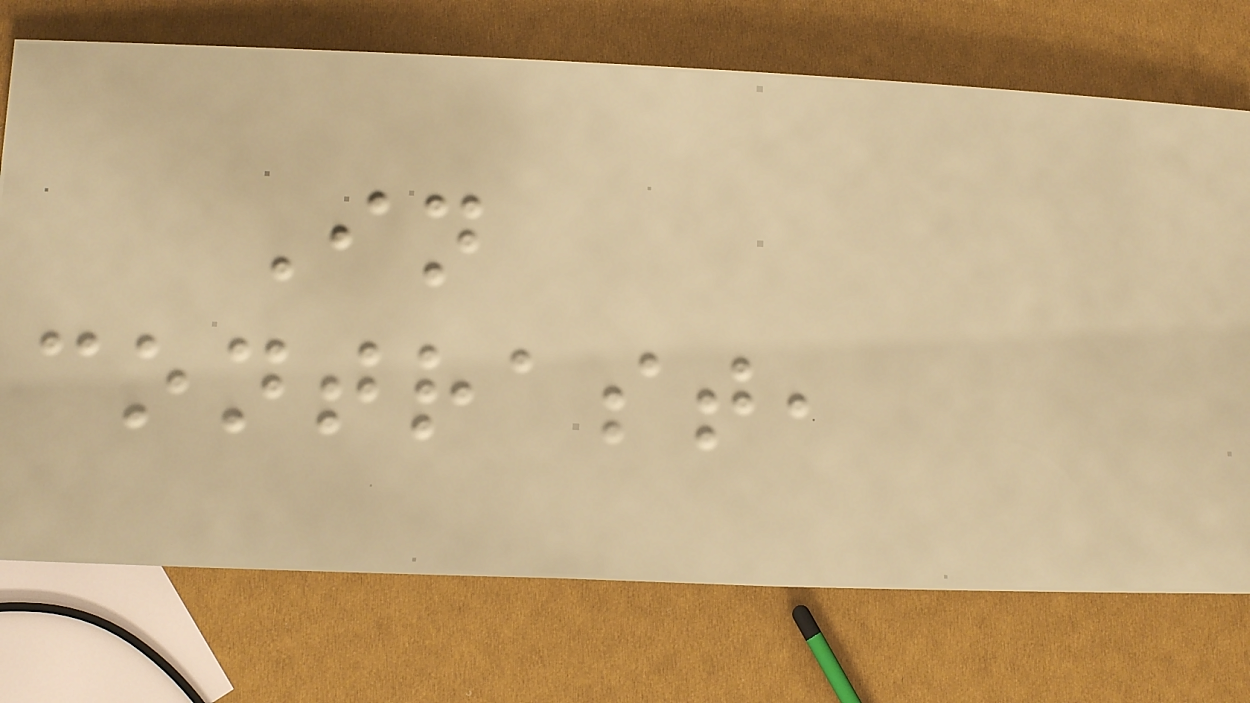In
contrast,
